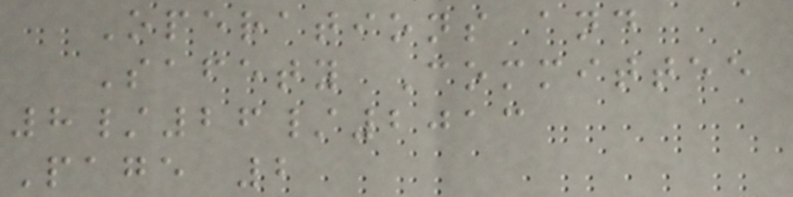Operations and
Safety Committee
8/26/2013
Page 2
